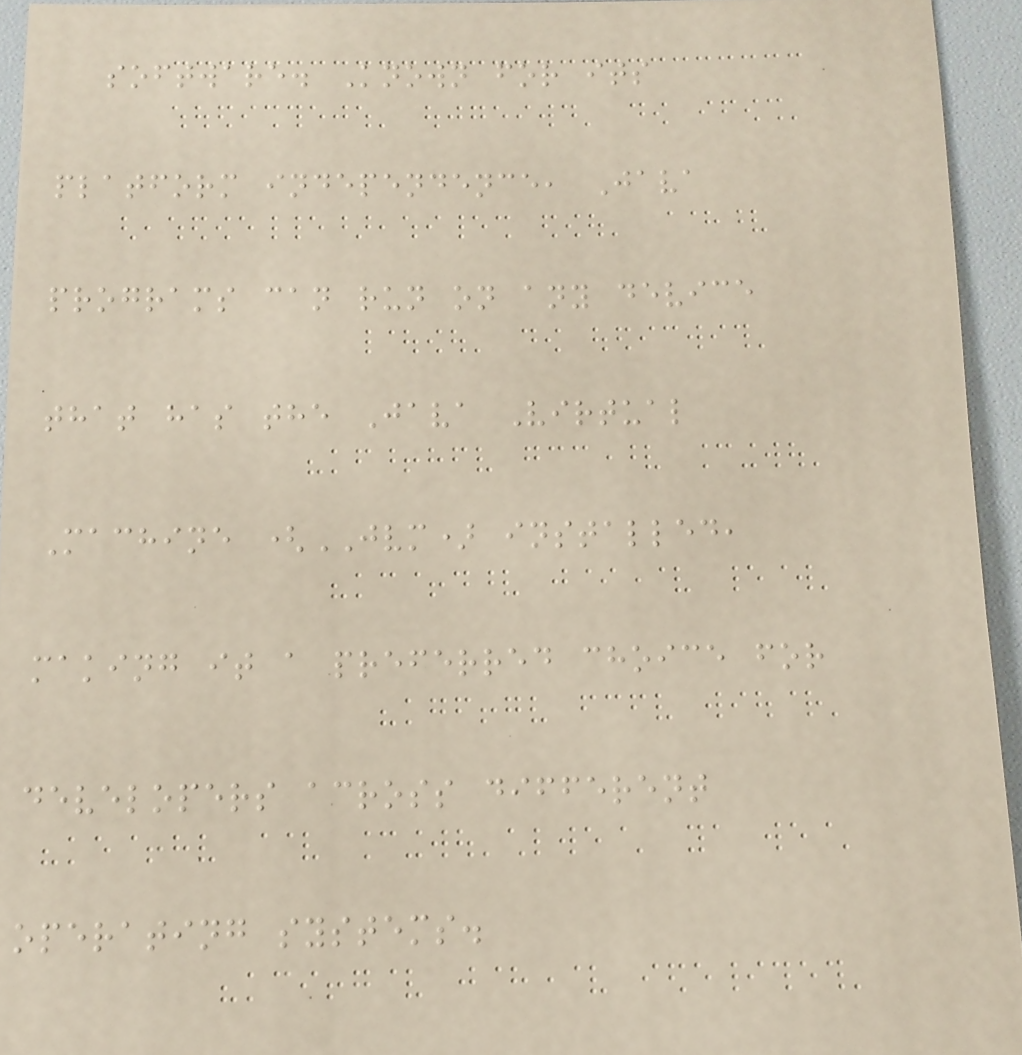software. Known for its
platform independence, Java
programs can run on any device
that has the Java Virtual
Machine (JVM) installed,
making it a preferred choice for
developers across different
operating systems.
